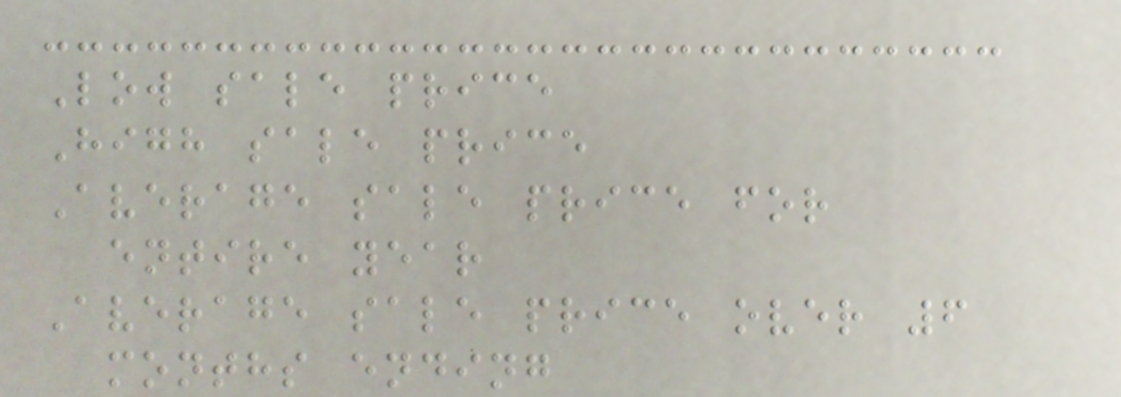Low sale price
High sale price
Average sale price for
entire year
Average sale price over 6
months ending
